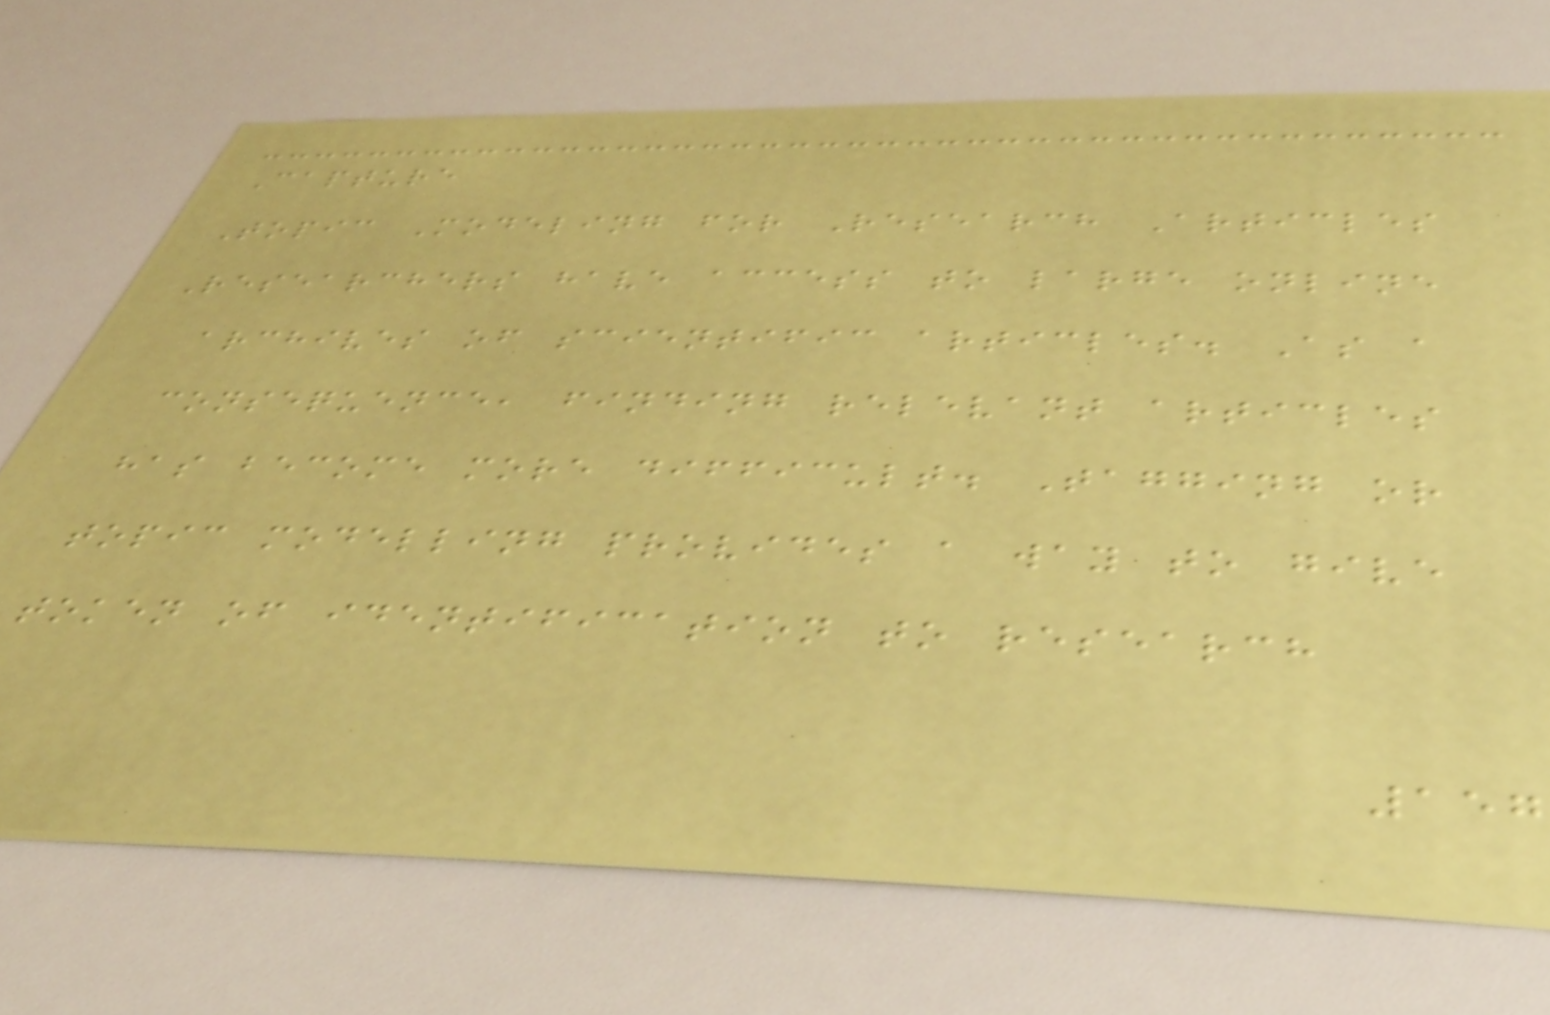Capture
Topic Modeling for Research Articles
Researchers have access to large online
archives of scientific articles. As a
consequence, finding relevant articles
has become more difficult. Tagging or
topic modelling provides a way to give
token of identification to research
157
